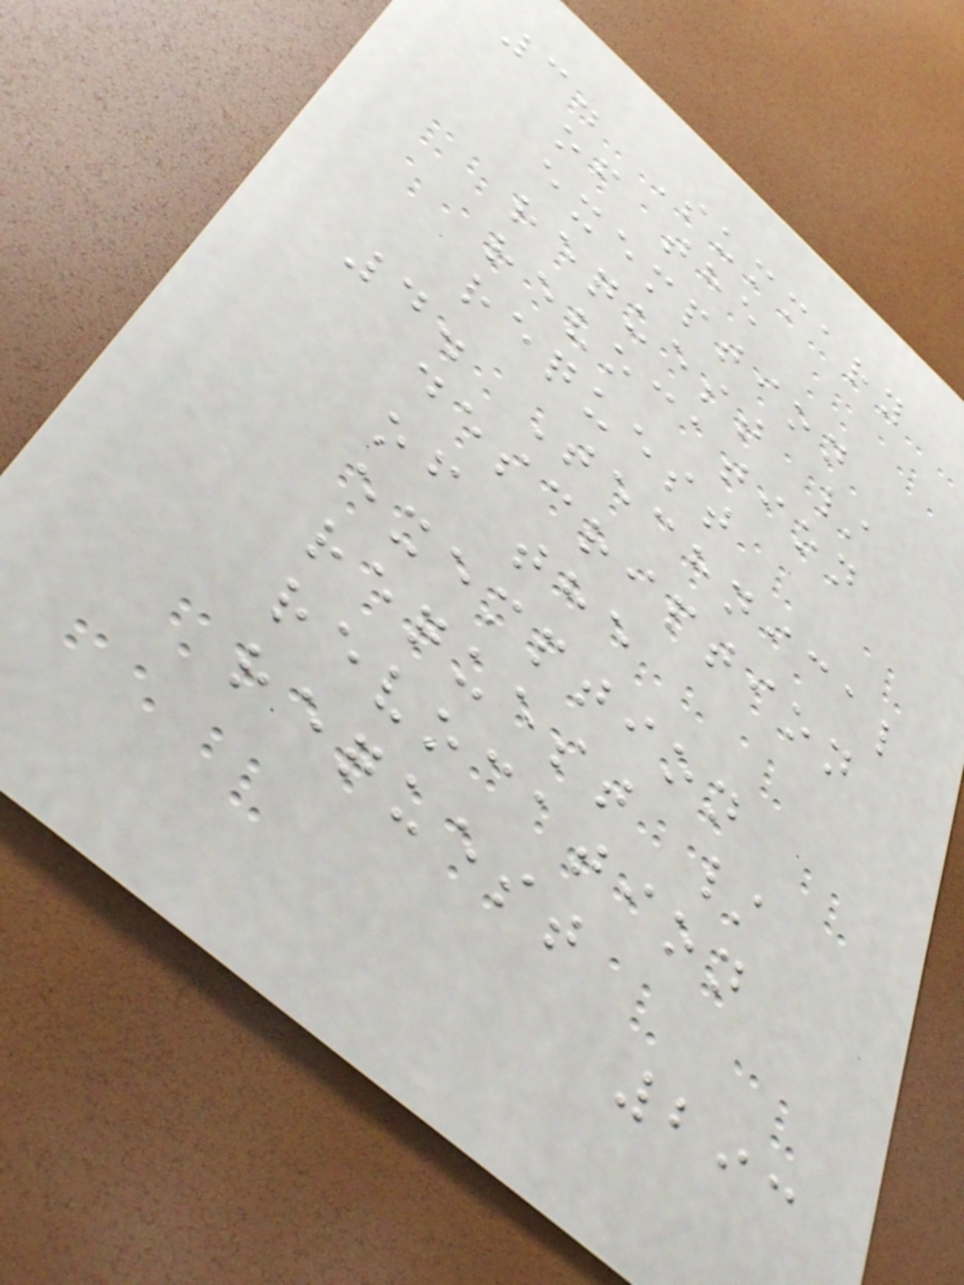3. Summary
of the
exemption
request /
revocation
request
4. Technical
description
of the
exemption
request /
revocation
request
293
